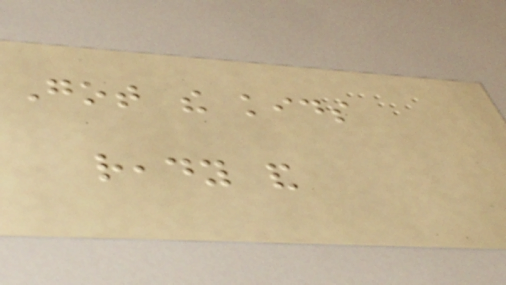Got the kids
ready and
